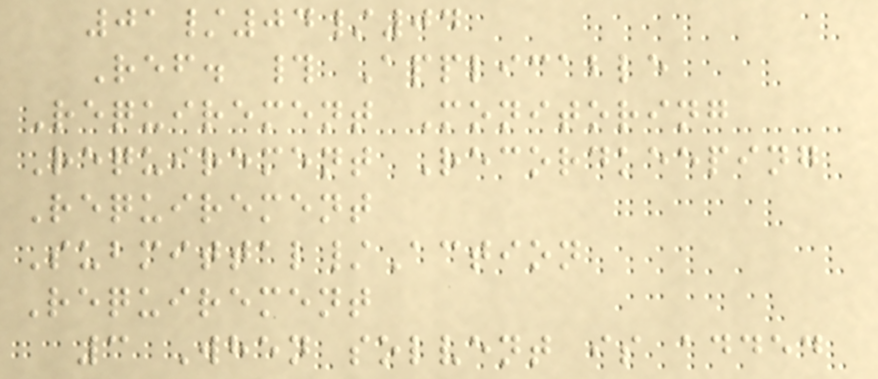01/04/04
Ref. # Applicable
Requirement Monitoring
Requirement Recordkeeping
Requirement
Submittal/Action
Requirement
3 When solvent is added
